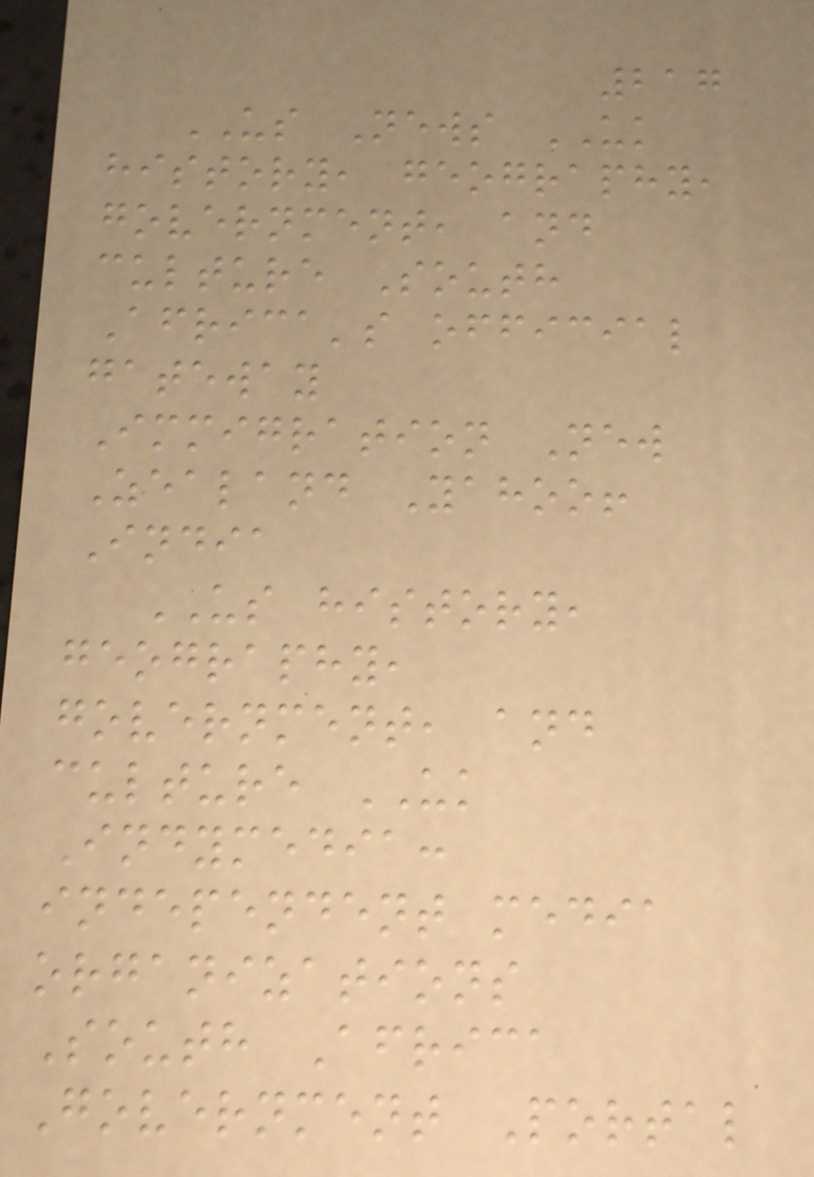217
US News UK
history, geography,
government, and
culture South
Africa's official
gateway
Immigration New
Zealand Yahoo!
India
US history,
geography,
government, and
culture UK
Indymedia:
independent media
organizations
South Africa
Government Portal
